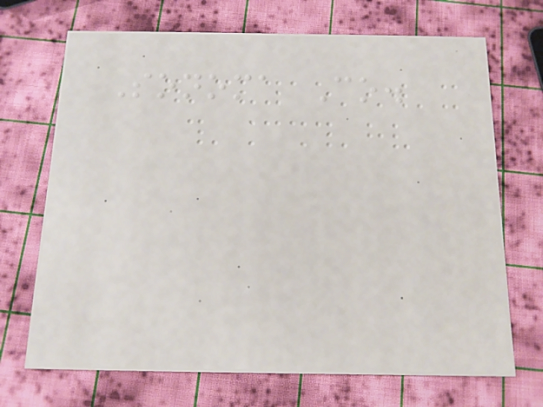Sonoma Co.
